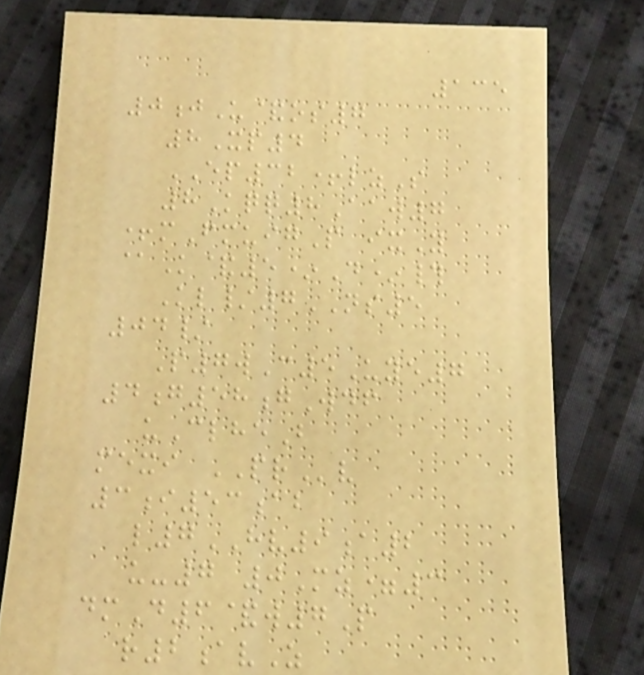135
0jU&os7
8Xp4
EP32+lzS
8Kqq8Aaw7
+mFmuigP ixY
@K&5*D*#
Kl/7NS5
04/
P7wC5Uye7
4g58gWdf
uClheB
mexi PRv
3i53ab
l7HV9a2
u-7 0Mz=3
dmD6&w7P
r2avZ
